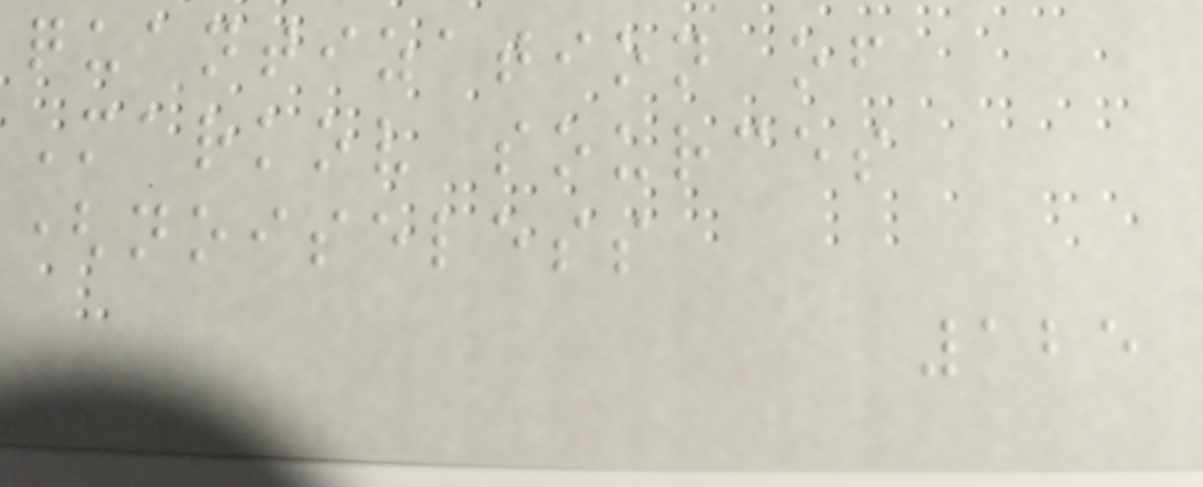quantization of
Markov sources
(noiseless
125
